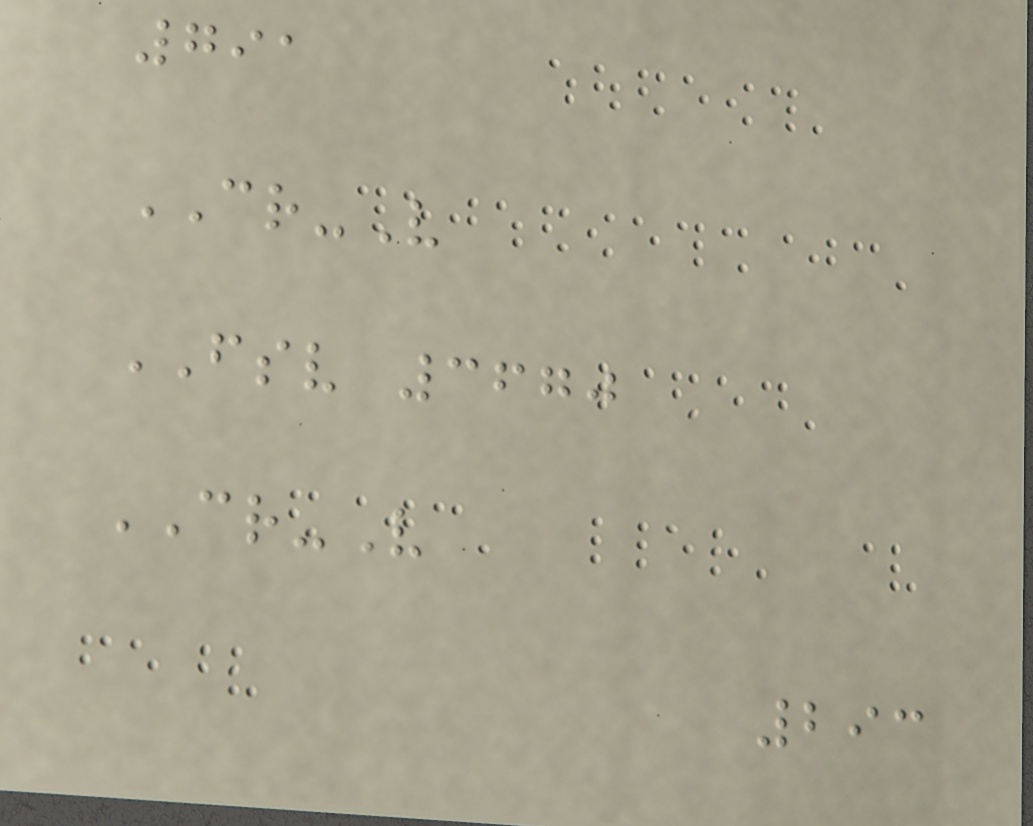791
CR-V
FSV 3670
CR-V
293
